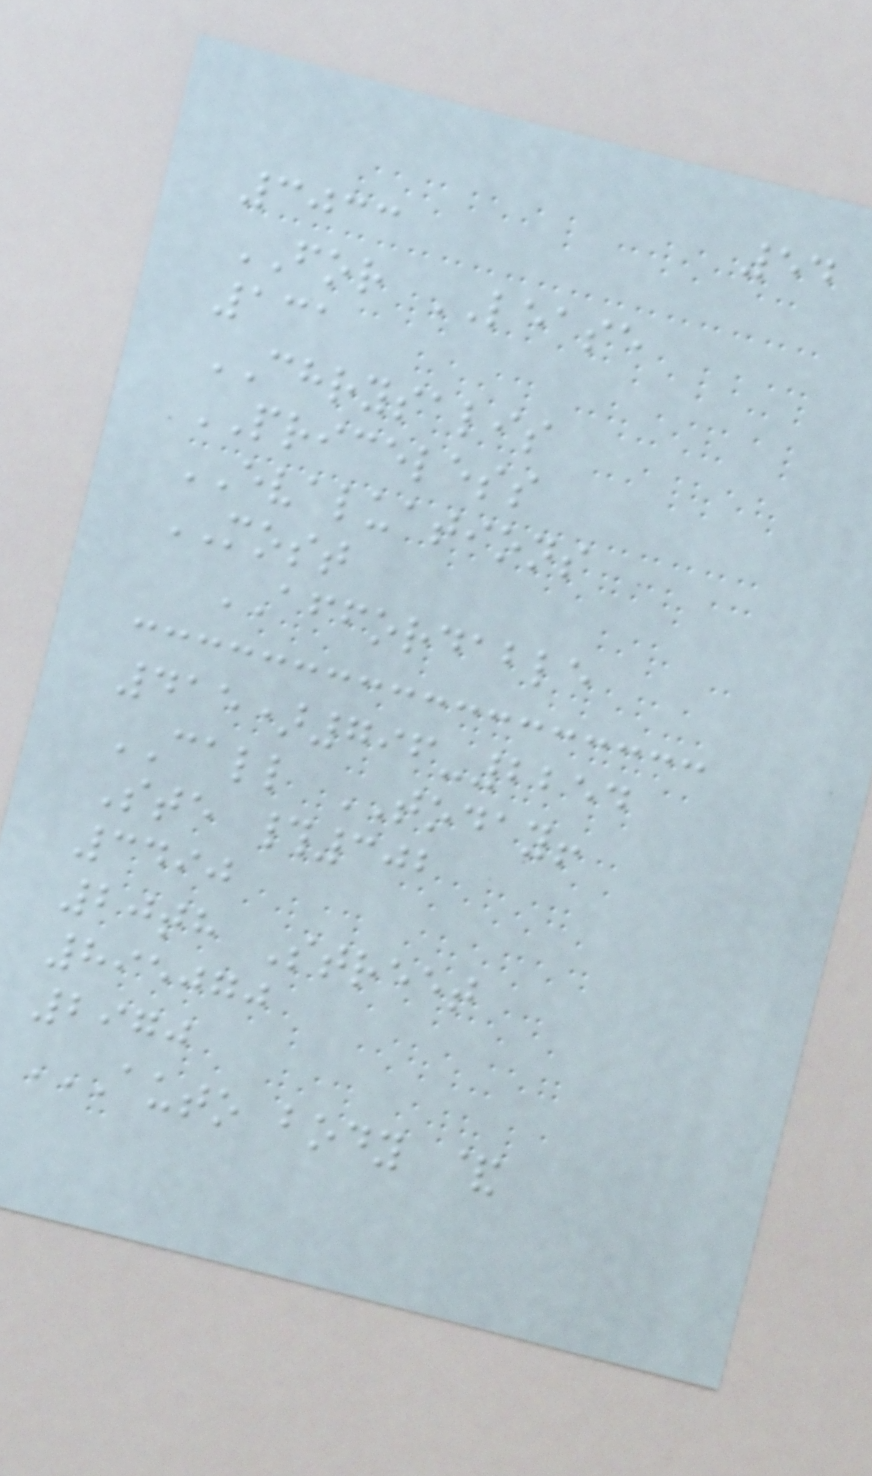54
3033
FOR LEASE
131
CHRYSALIS
PRICELESS
EVALUATIONS
MOST
AFFORDABLE
415)796-2254
CALL TODAY!
Ste #302
3490
20th Street
895070
2970
AUTO BODY &
